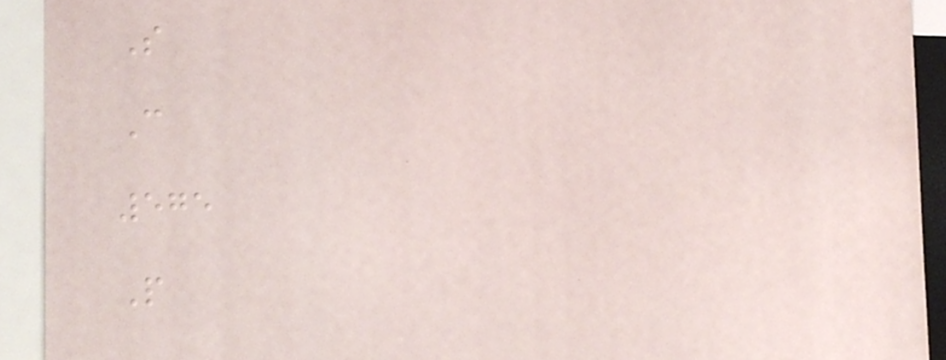S
C
575
P
